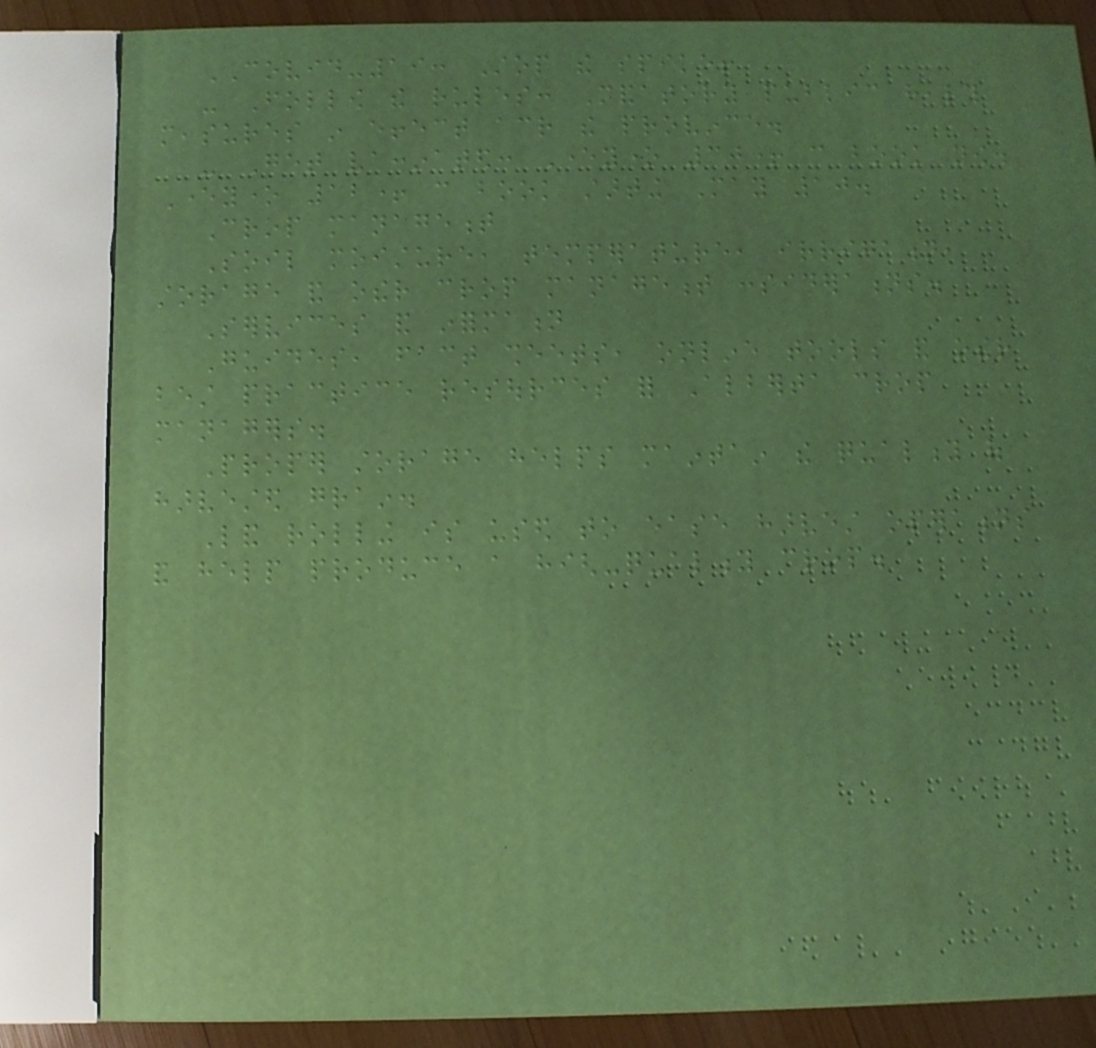COVID-19: Stop the spike!
- Follow the rules: Mandatory public health
measures in effect across the province.
- Get vaccinated: Everyone 30+ can book now.
Everyone 12+ can book starting May 10.
Crop management
Soil moisture, temperature, irrigation,
storage and other crop management considerations.
Services and information
Guides, fact sheets, online tools and other
best practice resources for Alberta crop
managers.
Proper storage helps maintain the quality of
harvested grain.
Land rolling is used to ease harvest operations
and help produce a high-quality crop.
